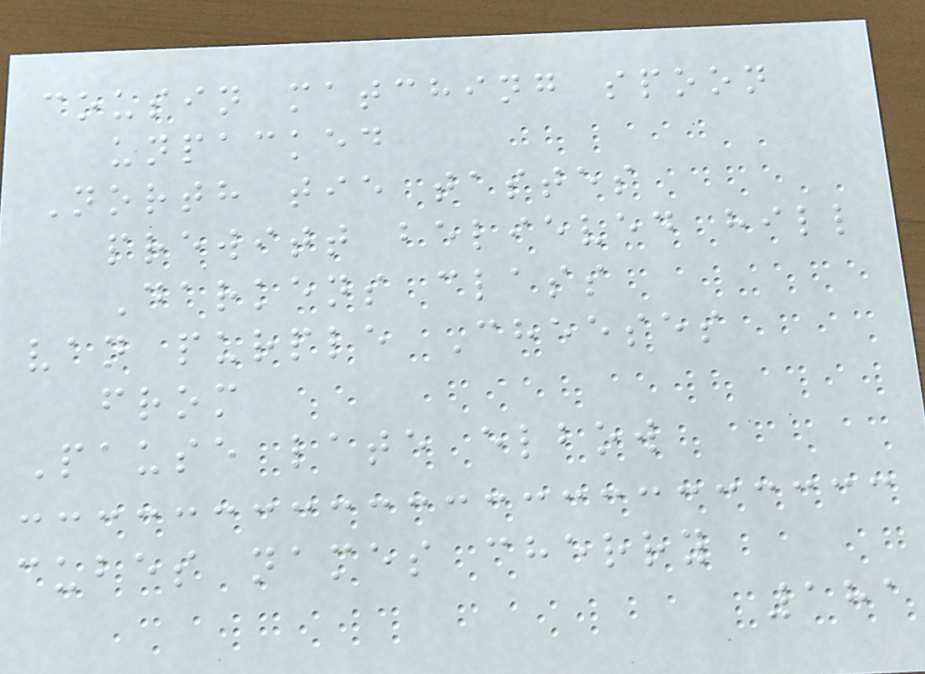cousin matching spoon
unpacked
North tie tastes
prewitt believed hill
Darkens class
van purple Cheeses
from
Pause late elbow
cubes names cherry
181
